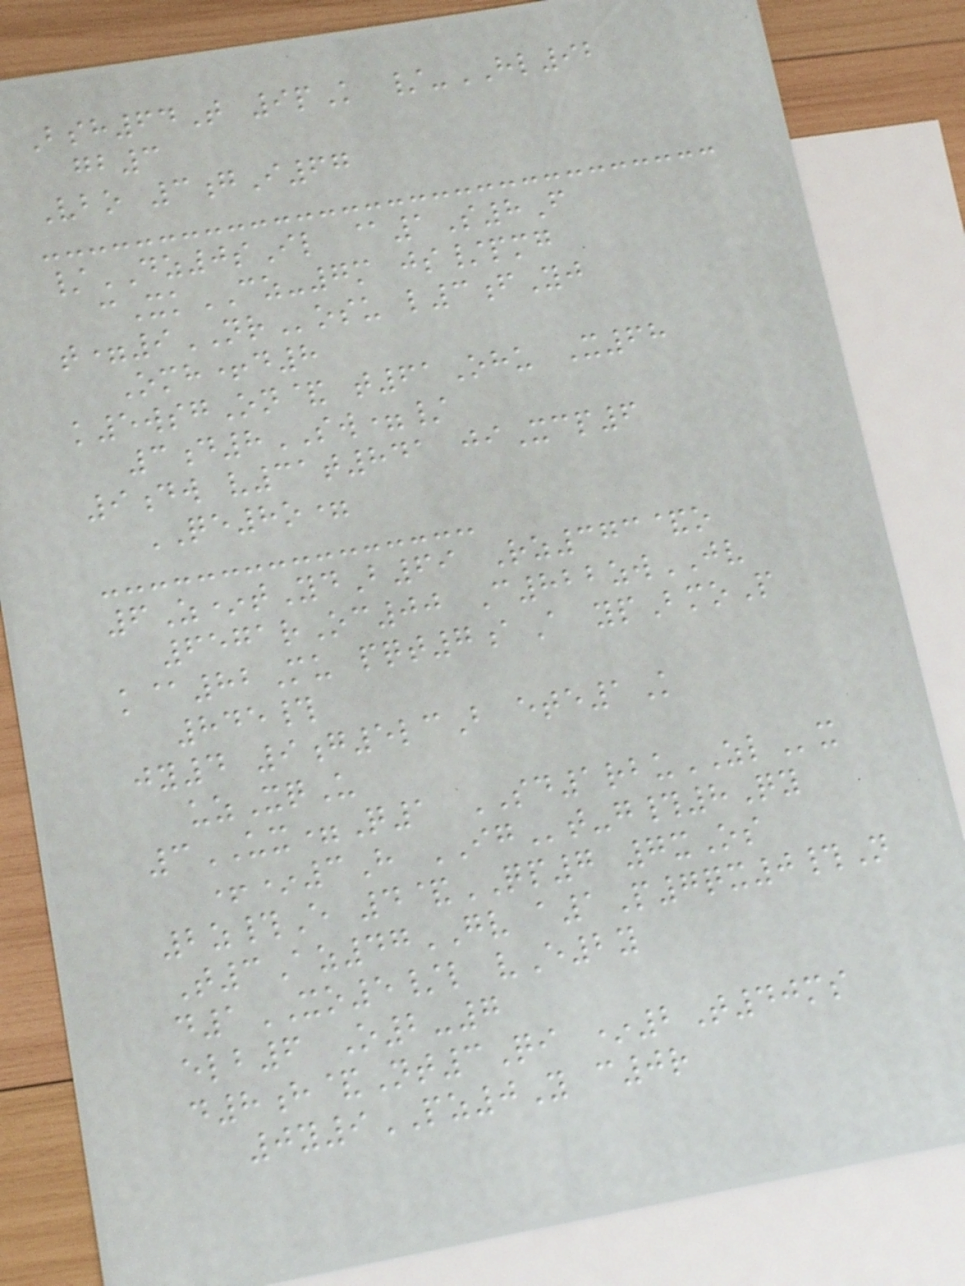Bsh64T 9pK /-HL92
gb3
Vbo 3gI67
/DZ0sIl @1S8F
cXkCZ-7m js/pmg
t=9NRosu l3fYj
Omh+d8
k5wsgOn& t61Ohu X68
3d8SW=/
9dw v31t841 jiXcp6
QE8o=
6Z*tYdB69 Rz373&o
6571rOc00 C822zwJV
k@82Mu pqt7aA ypBmoP
845#
jy4 9g5lcB ete1K
uzXqU
3UX=Q1 SD1rbuZLx
+*3H IGt-g#8Qy
2z#E 4&QP7 7xOs
T3Az47GV a1P7qx0#N
d1XO5/l vE2y
elb6 O2-7
d8h&Nt3Qi *2T40ms
0y9PZ0Y c0r
